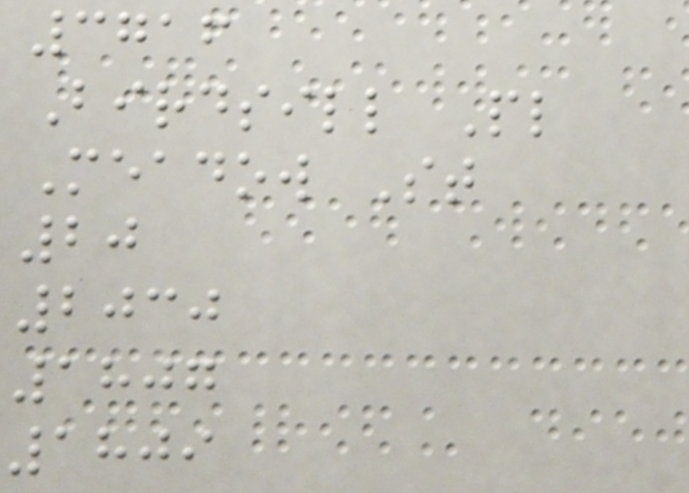3716
Birdsill Pl
Meadow St
20
2030
1807
1809
